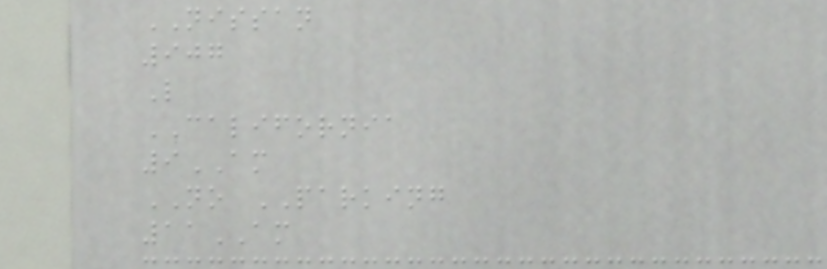NISSAN
907
L
CALIFORNIA
9AM
NO PARKING
11AM
